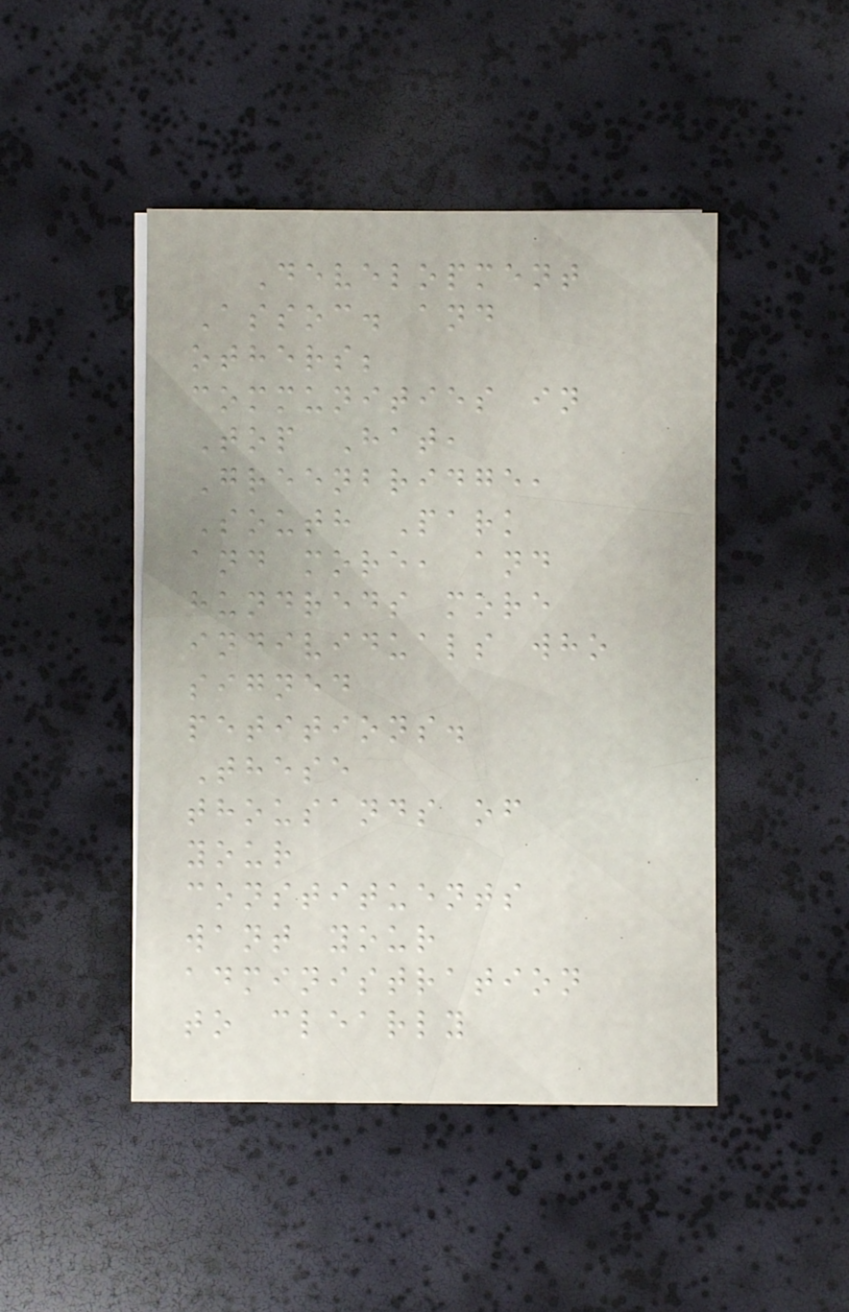Development
Assoc. and
others;
communities in
Top Hat,
Greenbridge,
South Park
and more, and
hundreds more
individuals who
signed
petitions.
These
thousands of
your
constituents
want your
administration
to clearly
